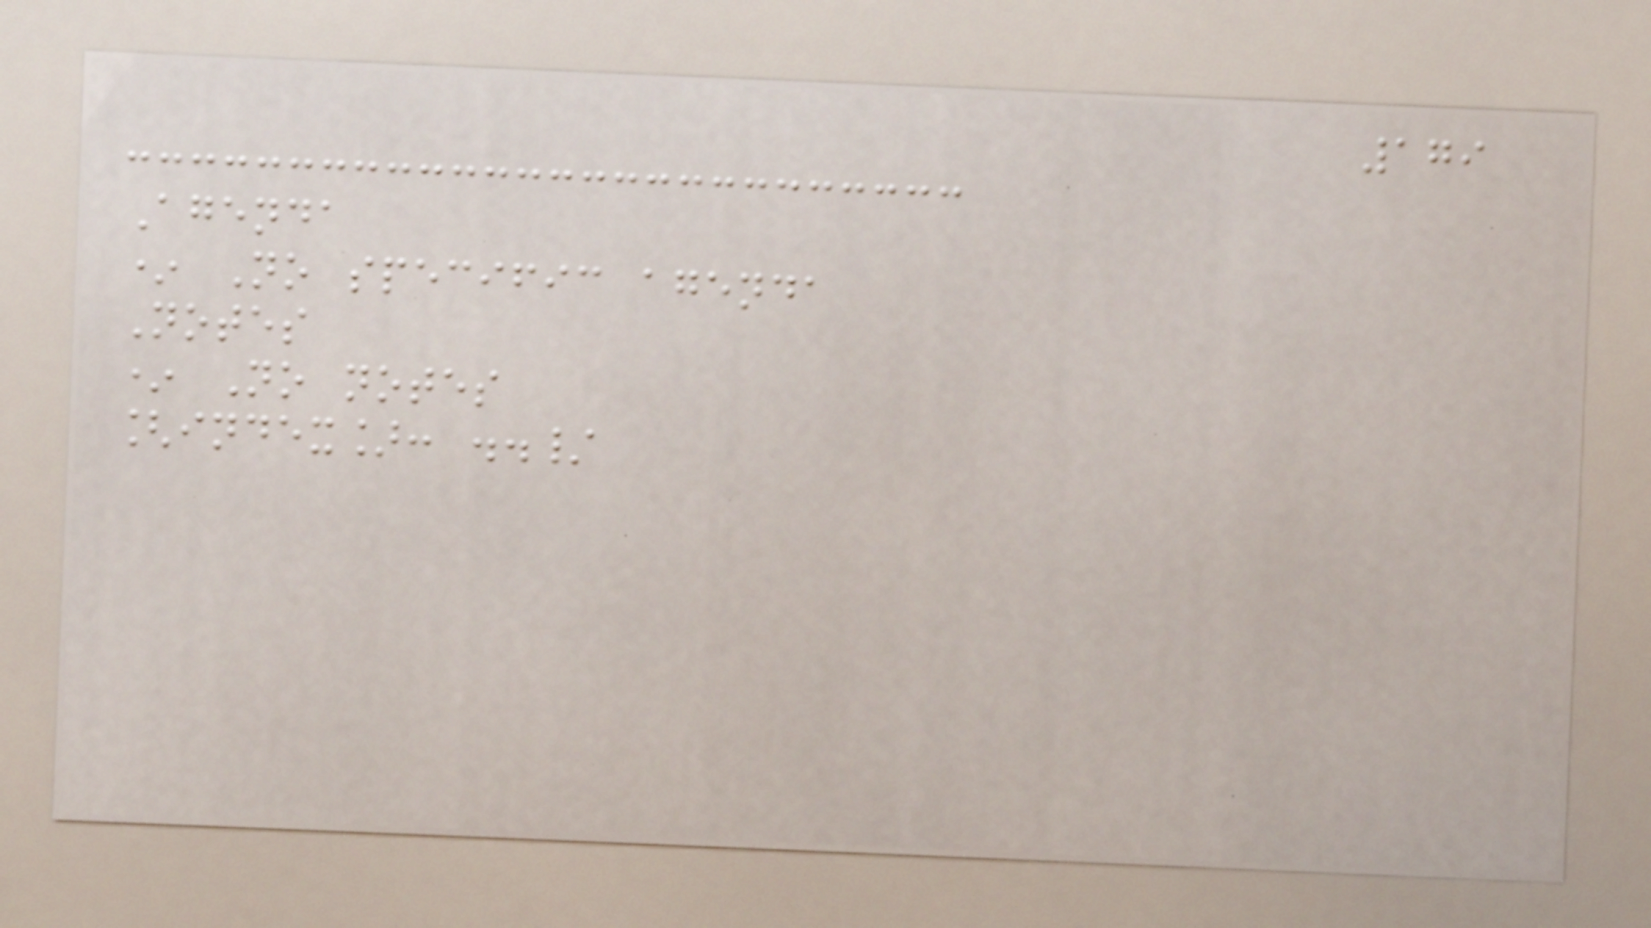179
Agenda
* No specific agenda
Notes
* No notes
[index]: ../
